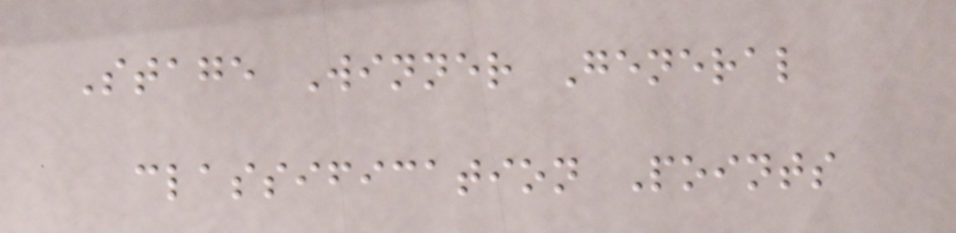Stage Winner General
classification Points
